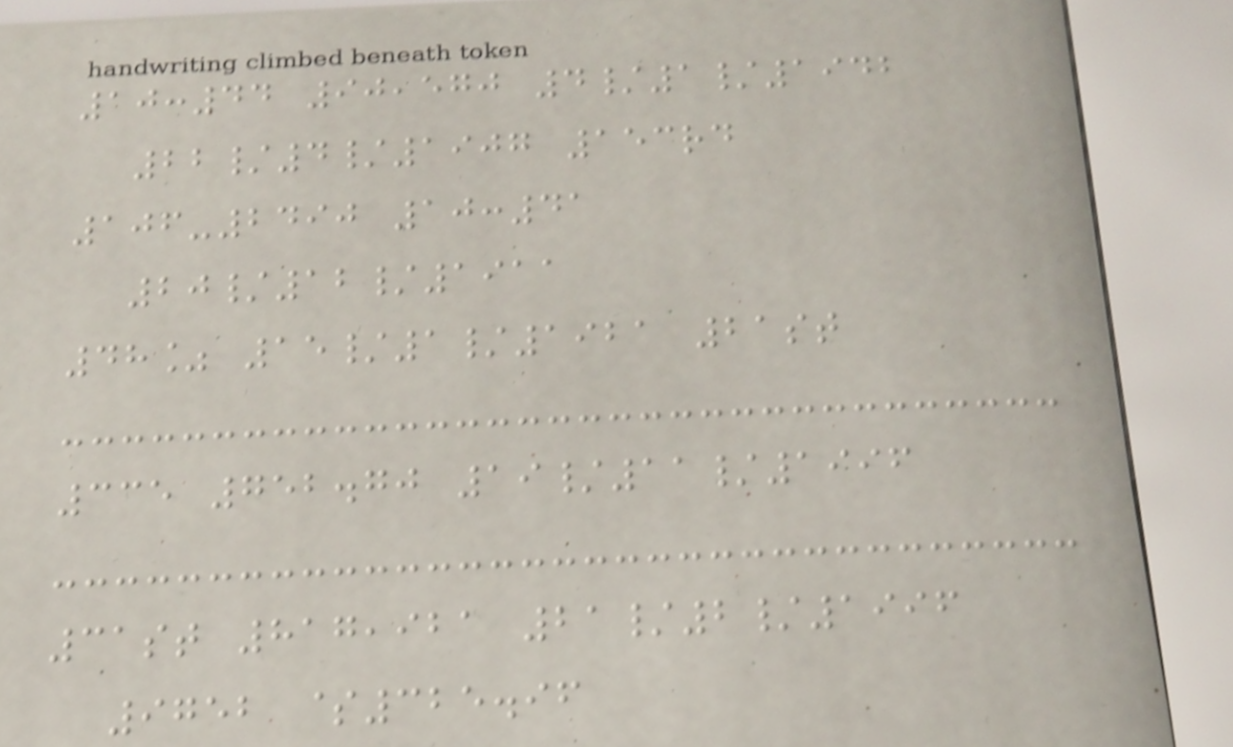10:44 90,570 4/1/1942
22/4/1907 153rd
106-2490 10:41
20/12/1911
48% 15/1/1921 21st
335 752.70 19/11/1996
31st 817,921 21/2/1996
9752 $325.96
